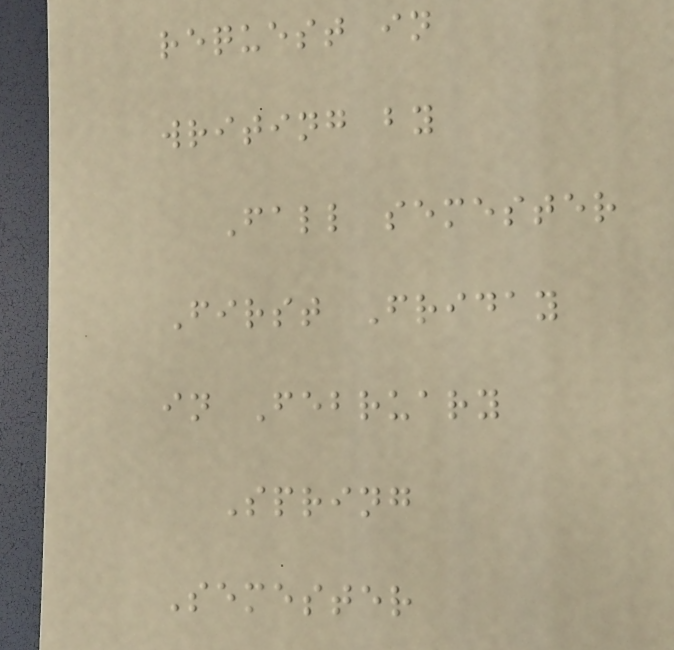request in
writing by
Fall semester
First Friday
in February
Spring
Semester
